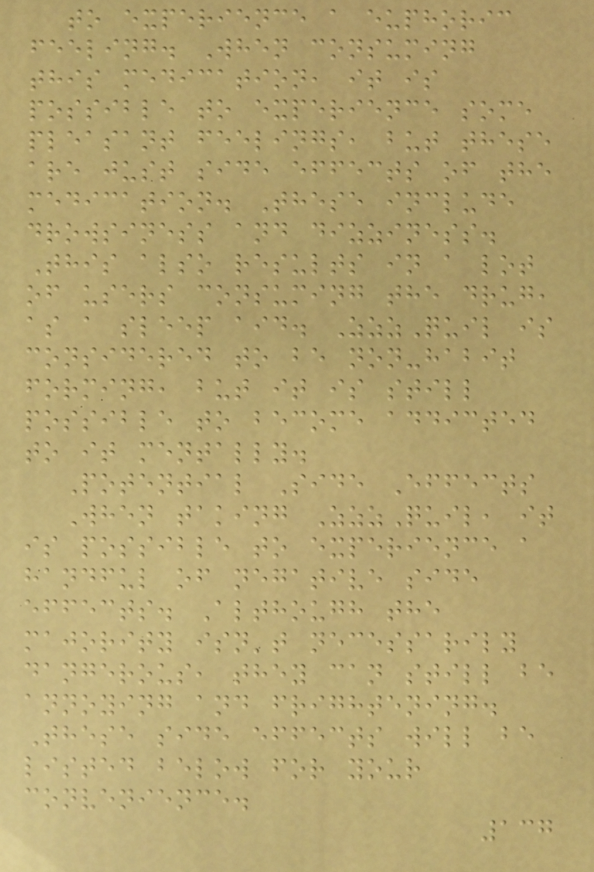to experience a euphoric
feeling. When consuming
this medication, it is
possible to experience some
pleasant feelings, but these
are just side effects of the
medication. These include
drowsiness and dizziness.
This also results in a lot
of users consuming the drug,
as a sleep aid. ZzzQuil is
considered to be non-habit
forming, but it is still
possible to become addicted
to it mentally.
Potential Side Effects
When taking ZzzQuil, it
is possible to experience a
handful of negative side
effects. Although the
majority isn't necessarily
dangerous, they can still be
annoying and frightening.
These side effects will be
listed below for your
convenience.
137
